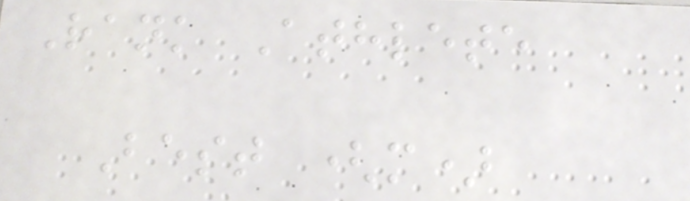Rank Athlete
Best (m)
